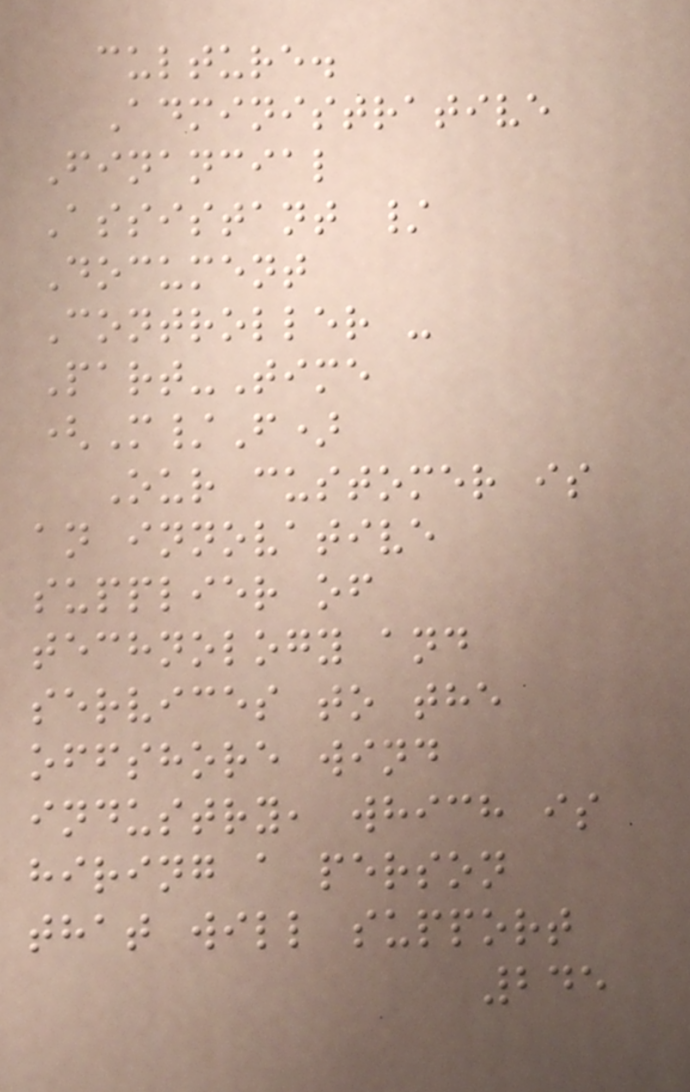culture.
Administrative
Financial
Assistant /
Document
Controller -
Part-Time
(M/F)
Our customer is
an innovative
supplier of
technology and
services to the
offshore wind
industry, which is
hiring a person
that will support
245
